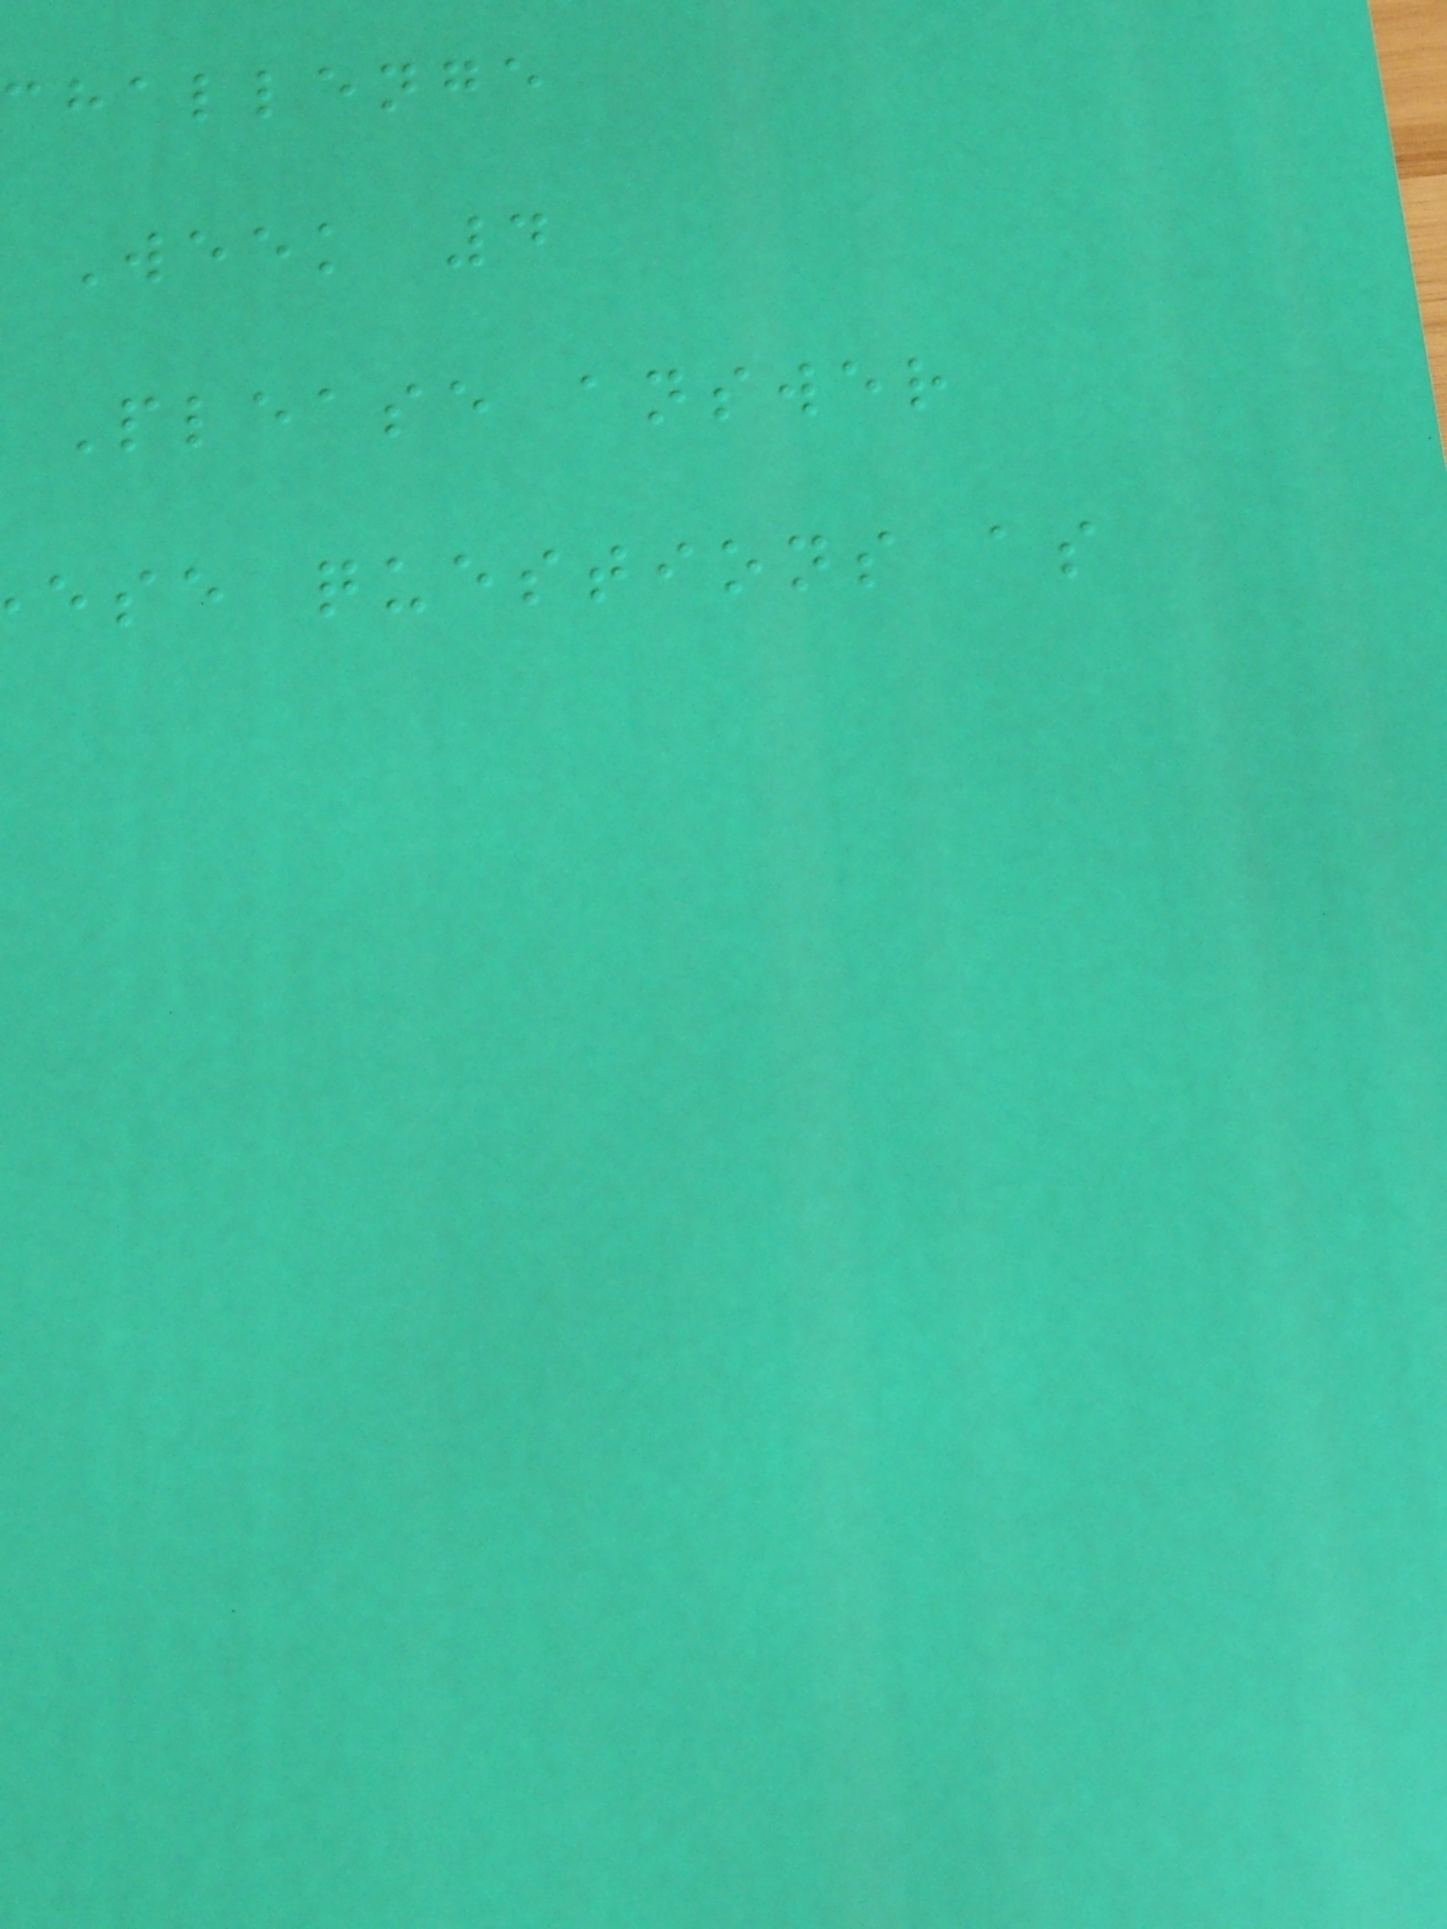challenge
Week 4
Please answer
ese questions as
